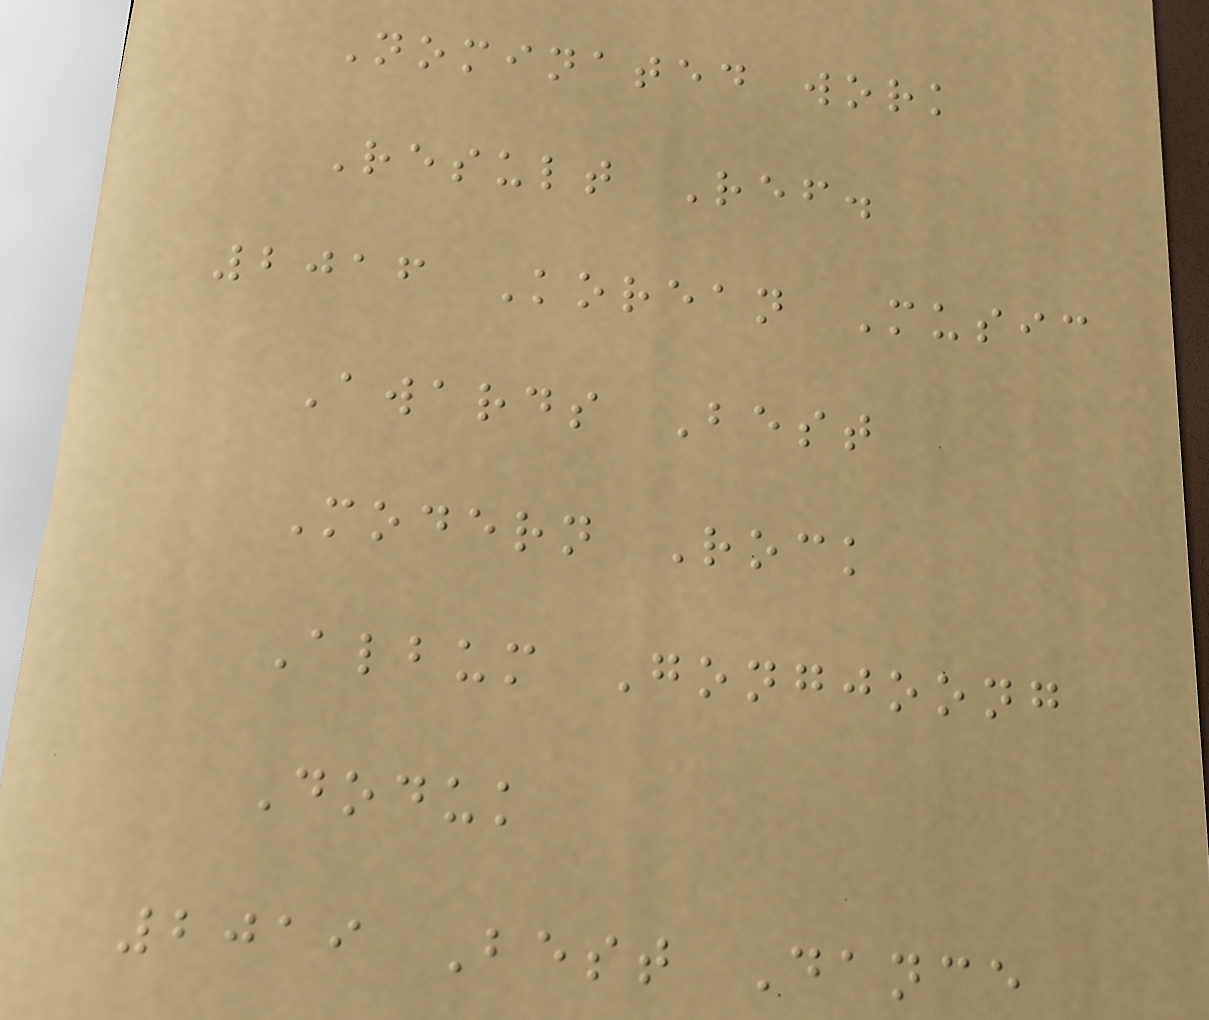Nominated work
Result Ref.
2016 Korean Music
Awards Best
Modern Rock
Album Gongjoong
Doduk
2019 Best Dance
